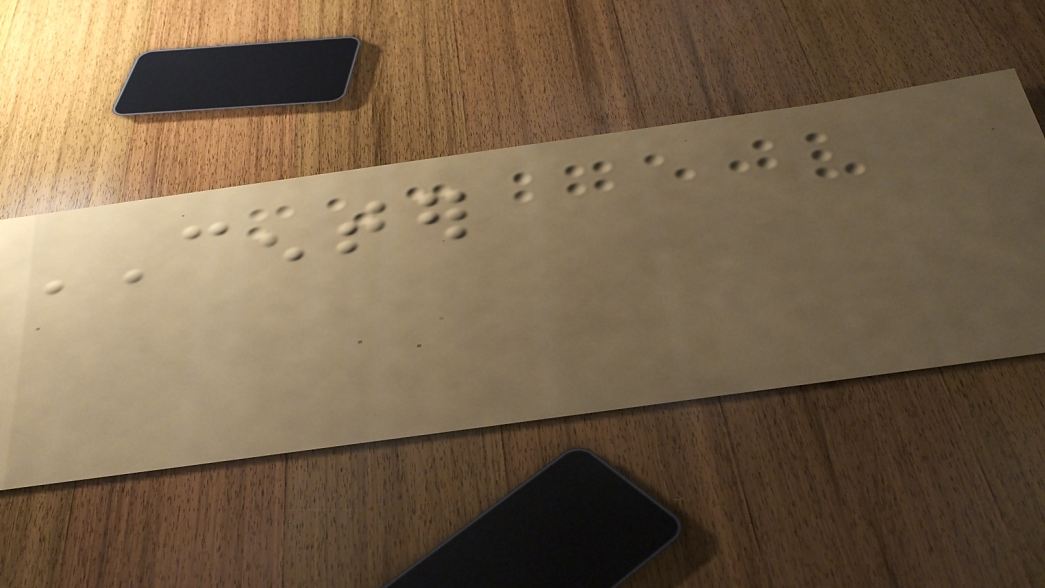CENTER
